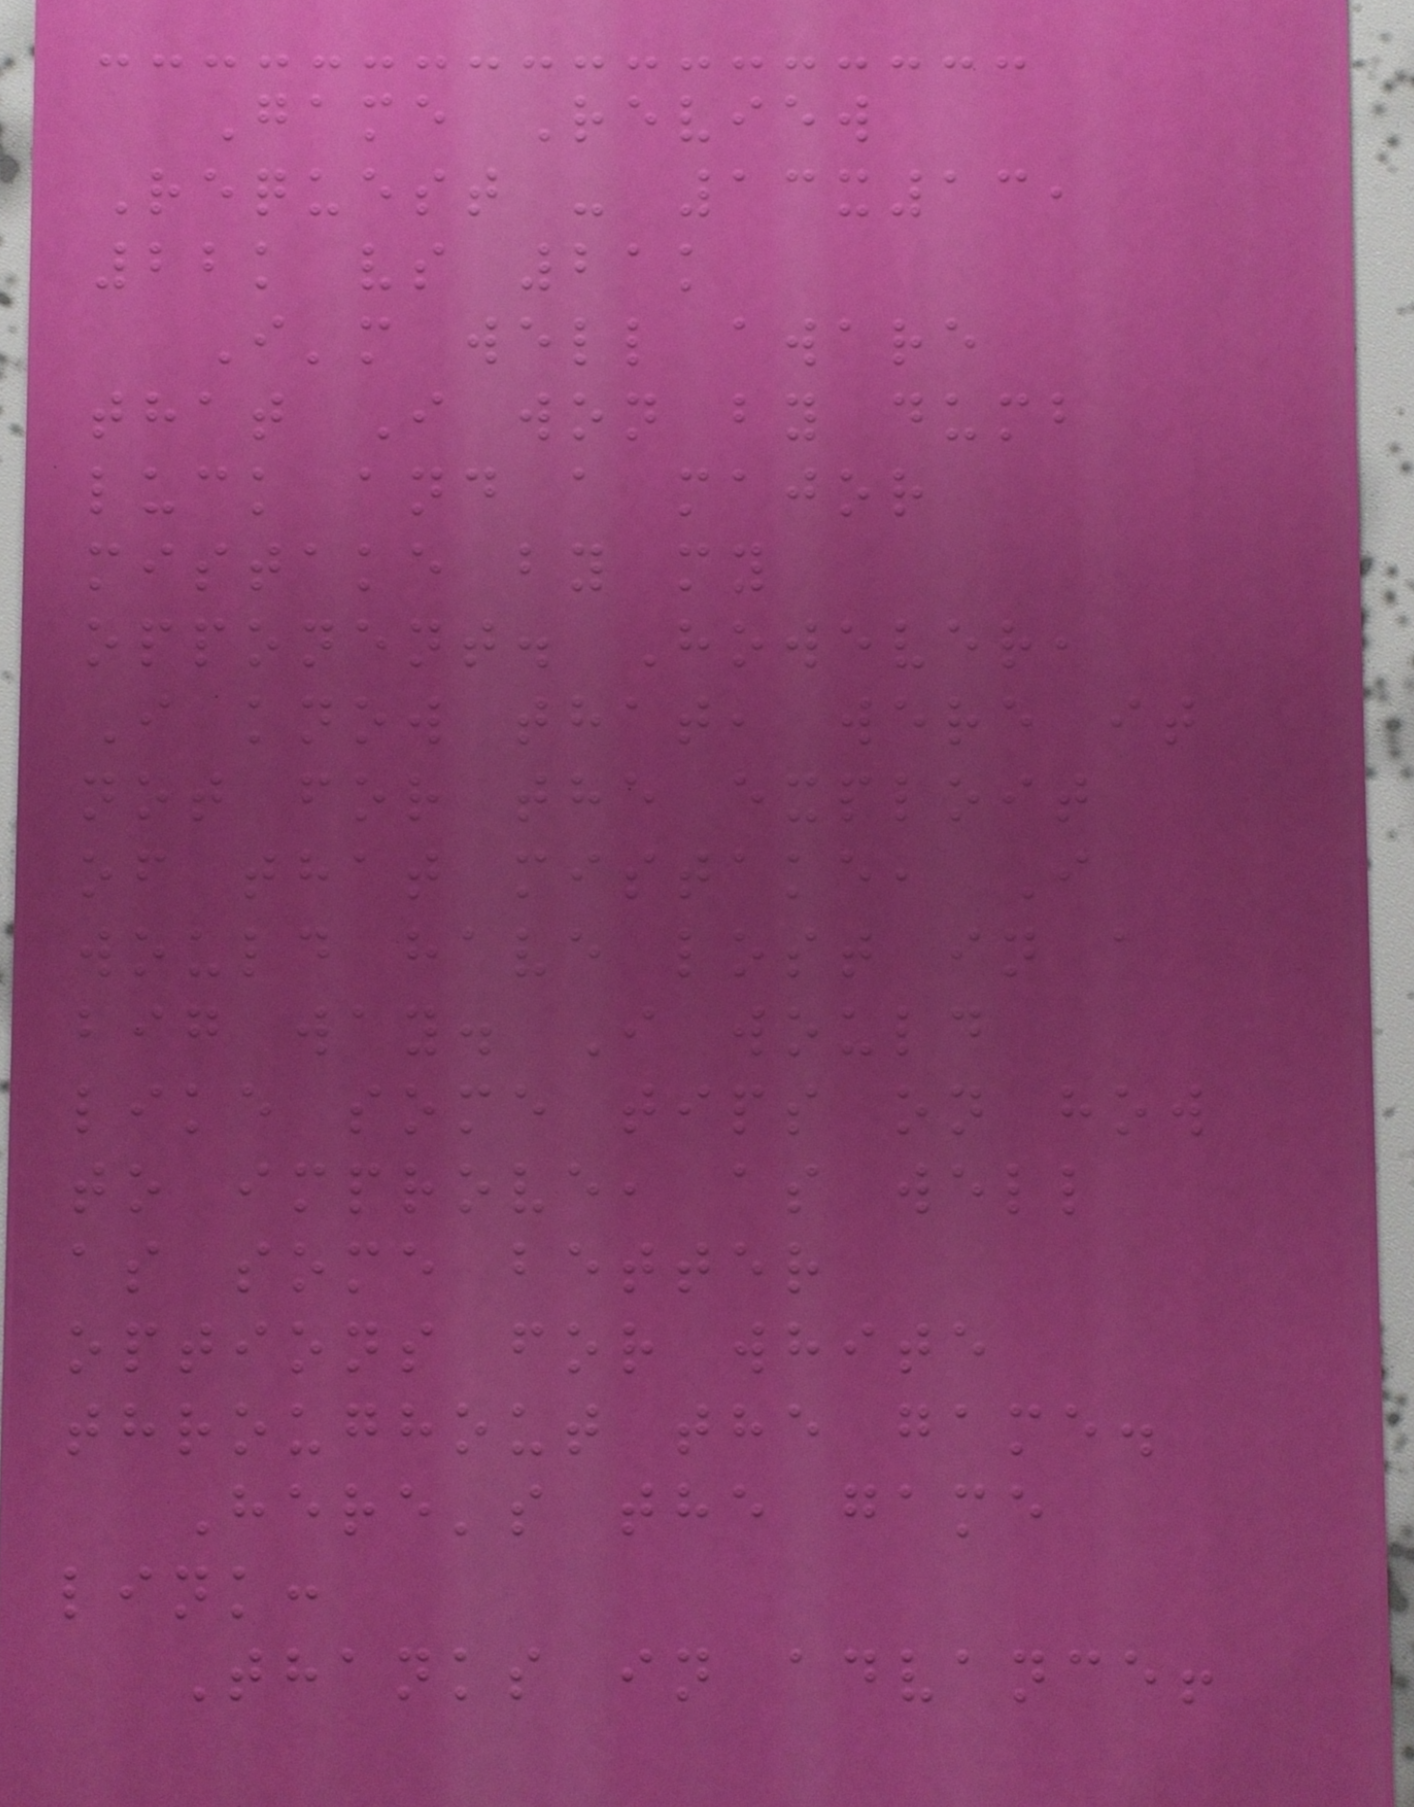Game Review
Request - 13x13,
22k vs 21k
I'm well aware
that I won by dumb
luck and a major
mistake by my
opponent. However,
I know that, were it
not for the exploit
of that mistake, I
would have lost in a
big way. I would
like some tips on how
to improve, as well
as some better
options for white
throughout the game.
Here's the game
link:
Thanks in advance!
